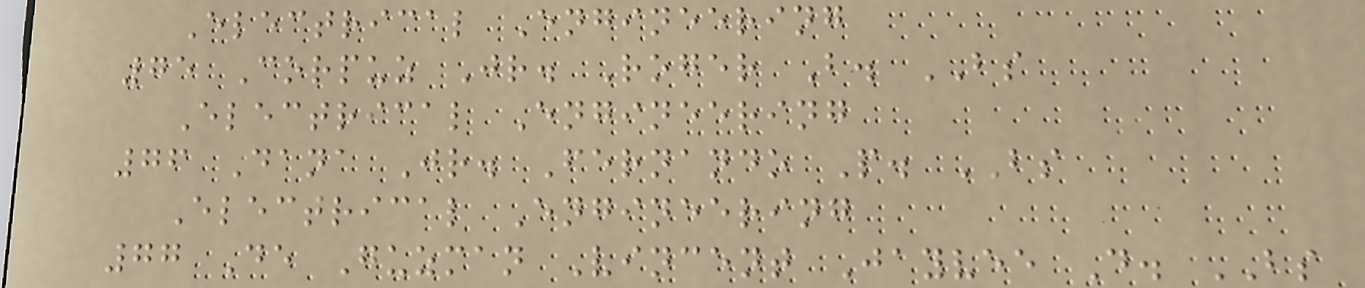Electrical Engineering
75 Corpuz Jr. Roger B. BS
Electrical Engineering
76 Dana Jr. Fernando P. BS
Electrical Engineering
77 De Guzman Vincent Jayvee D. BS
